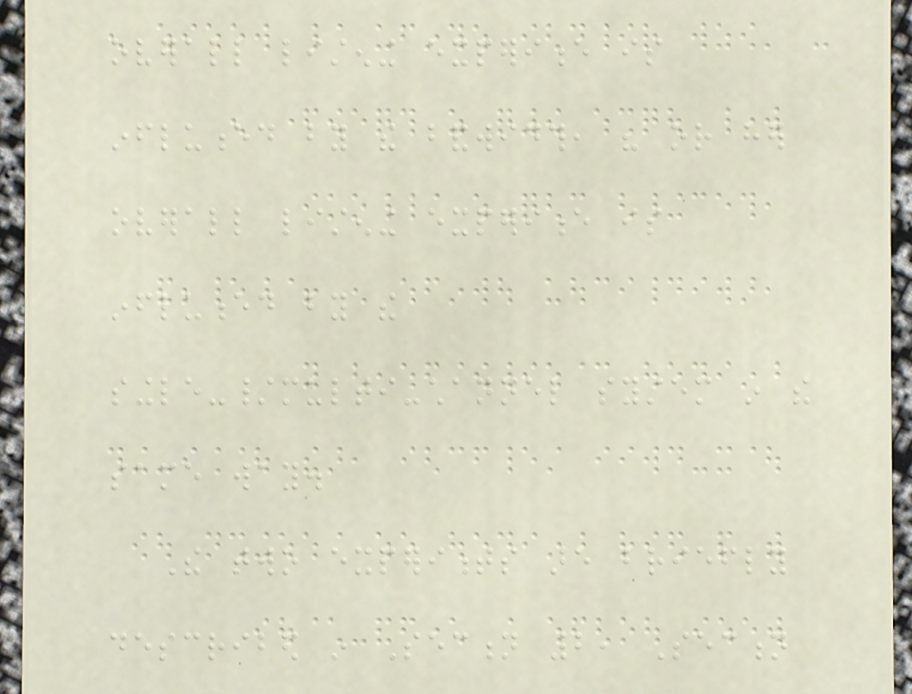overall listening experience is
influenced by the bandwidth, his or her
overall listening experience is
influenced by the
single-/multi-channel system in the
same way.
The two experiments are briefly
described in Section 2, Section
